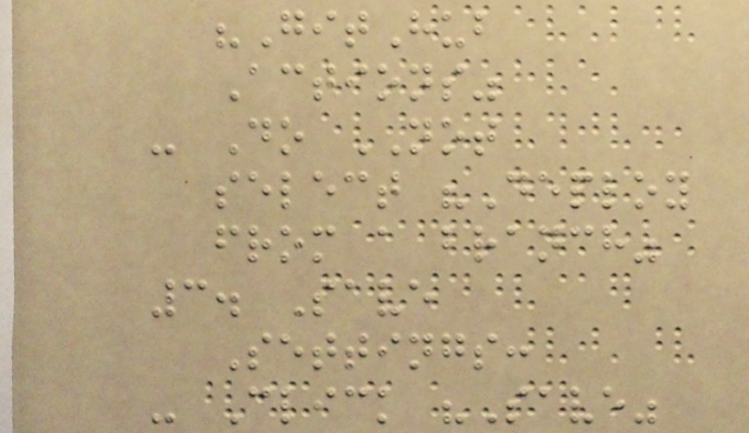"GitHub
Actions"
- Do NOT
select "Deploy
from a branch"
3. Save
Settings:
- Click "Save"
